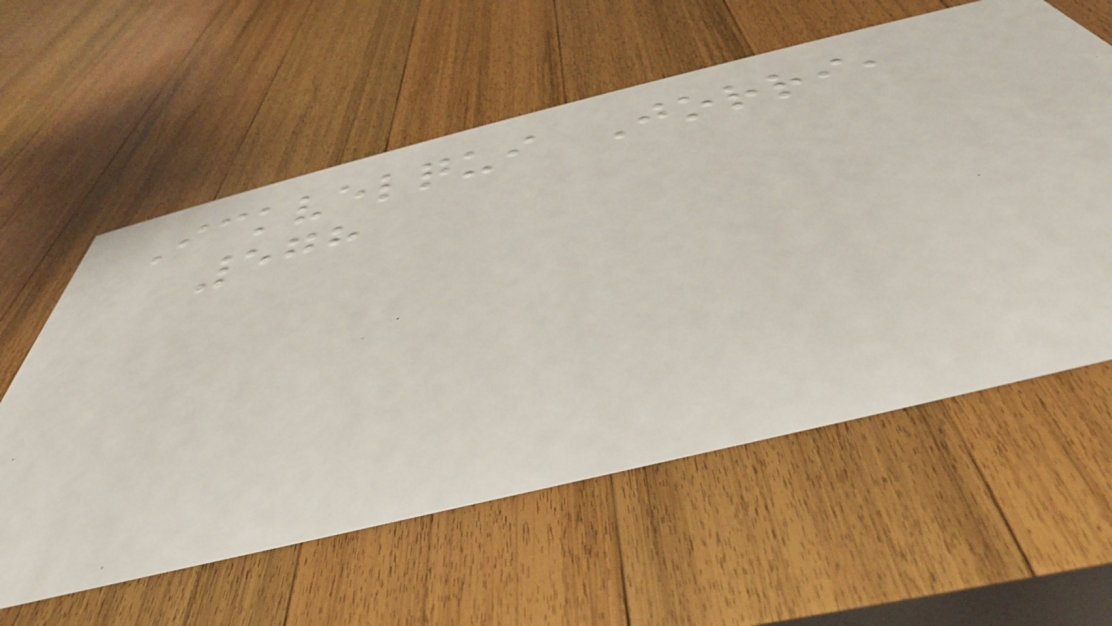Ickvelqui Jorri,
578
